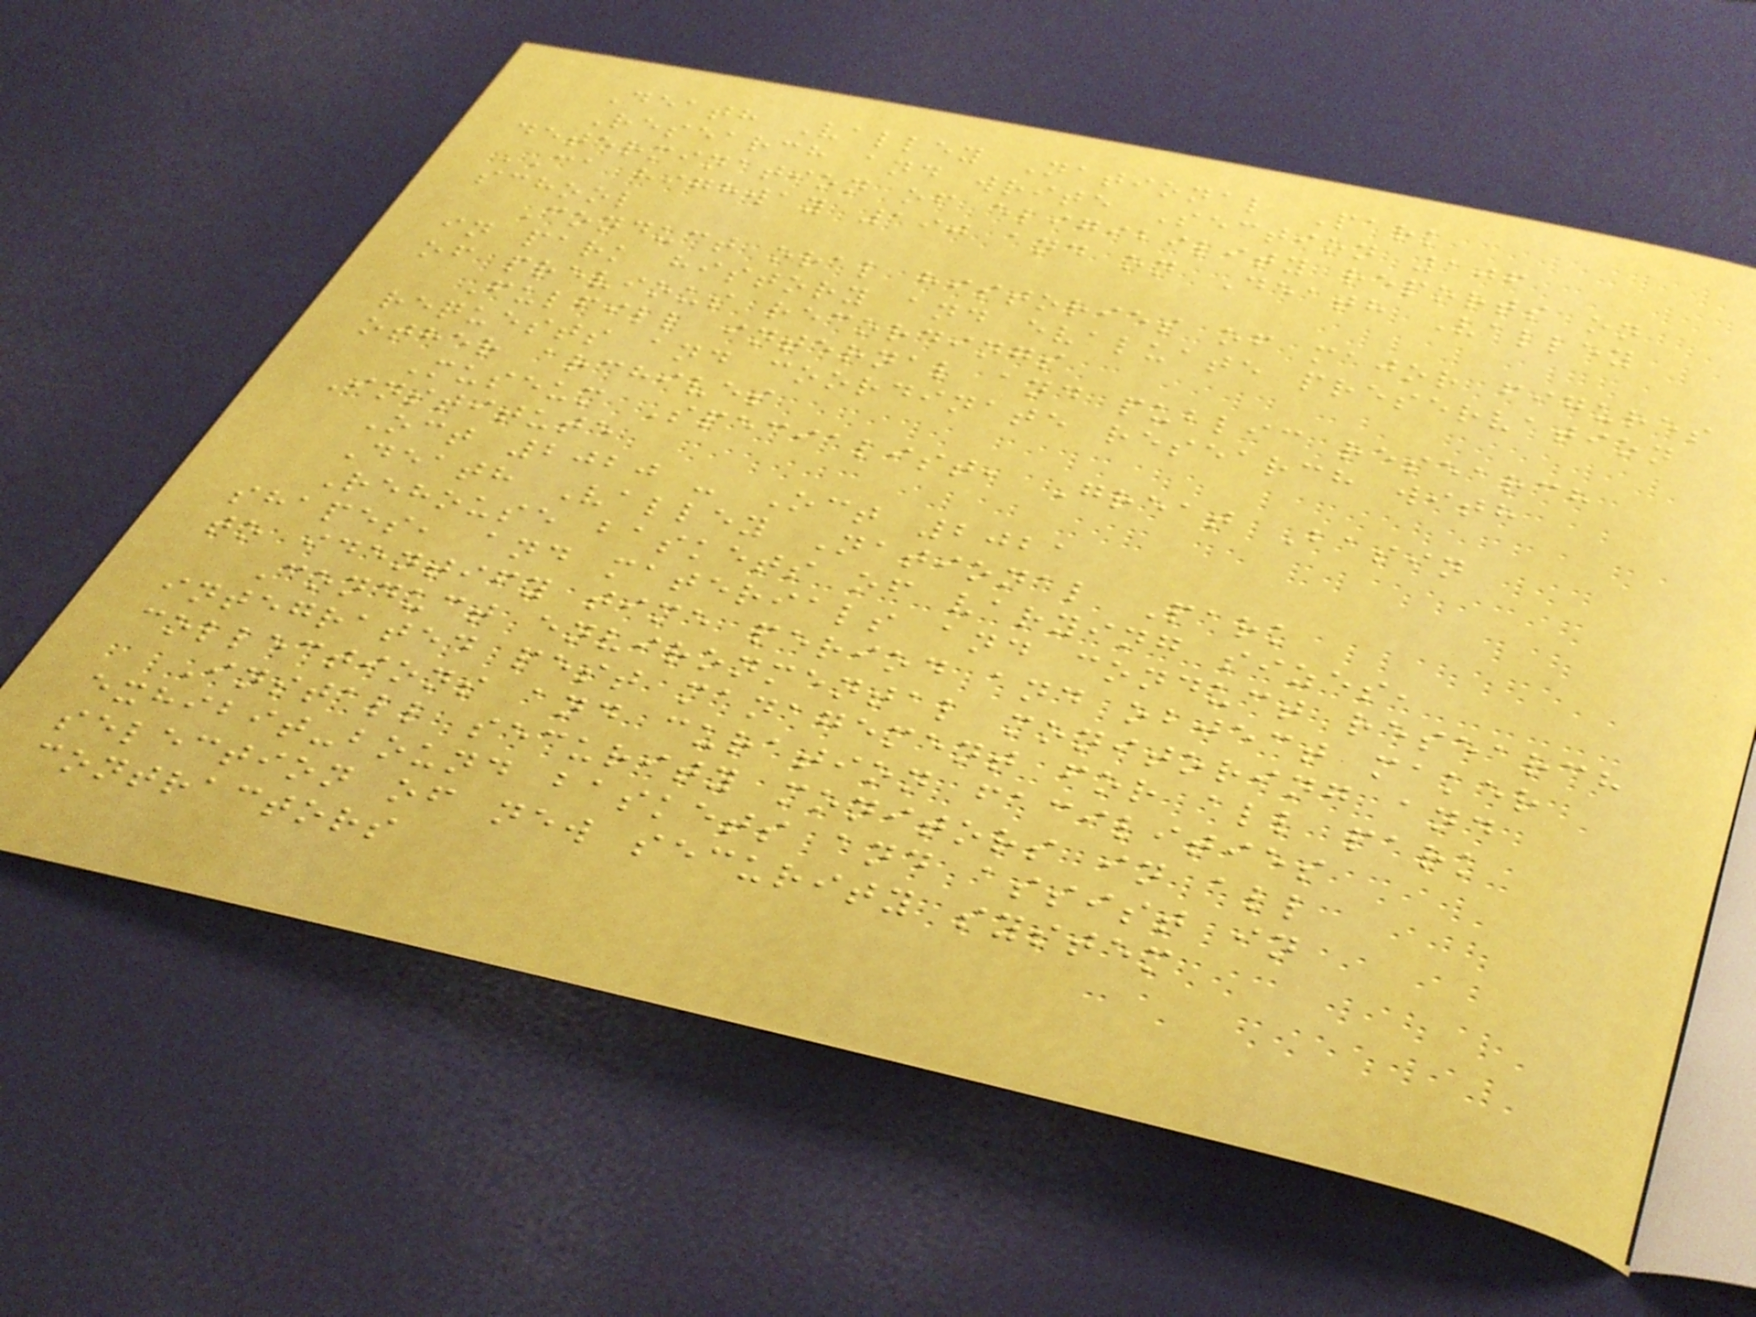Death Valley National Park
Research and write Section 106
determination of eligibility reports on
CA highway 190 and on Death Valley
school
Conduct oral histories of major figures
in park history and evaluate preservation
of previous recordings
Fulfill internal and public research
requests and coordinate research with
other archives
Museum Specialist, Great Basin
Institute
Oct 2020 - Oct 2021
Death Valley National Park
Rehouse baskets of varying sizes,
shapes, and materials and conduct research
to identify time period and object maker
Conduct environmental monitoring and
integrated pest management for all park
collections and curation facilities
Install security monitors in all
exhibit-bound baskets and assist in
selection of new security system
contractors
